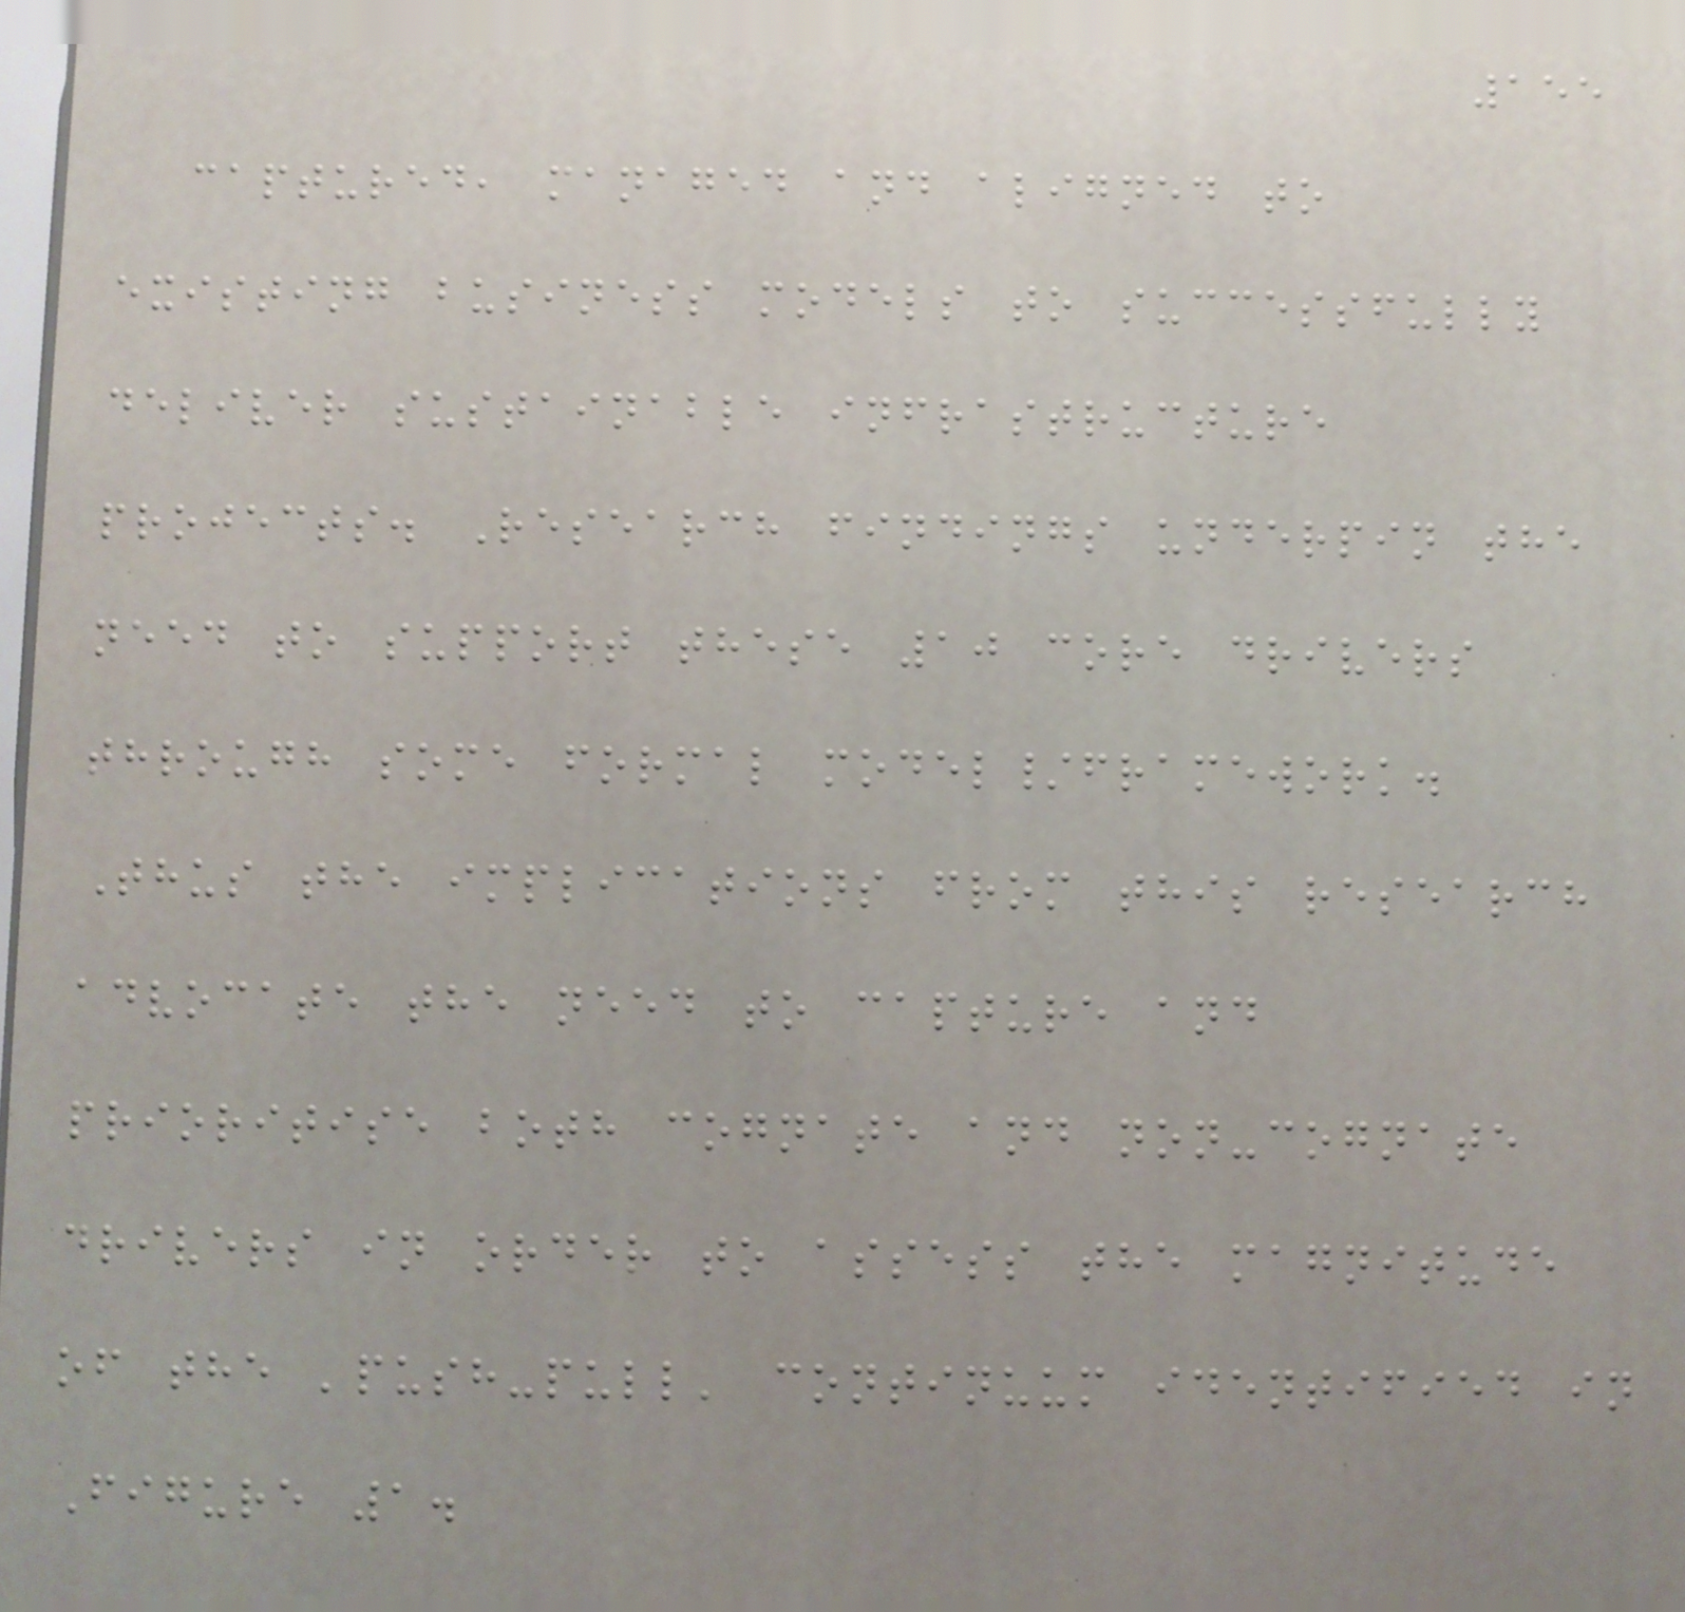155
captured, managed and aligned to
existing business models to successfully
deliver sustainable infrastructure
projects. Research findings underpin the
need to support these 10 core drivers
through some formal model/framework.
Thus the implications from this research
advocate the need to capture and
prioritise both cognate and non-cognate
drivers in order to assess the magnitude
of the 'push-pull' continuum identified in
Figure 1.
